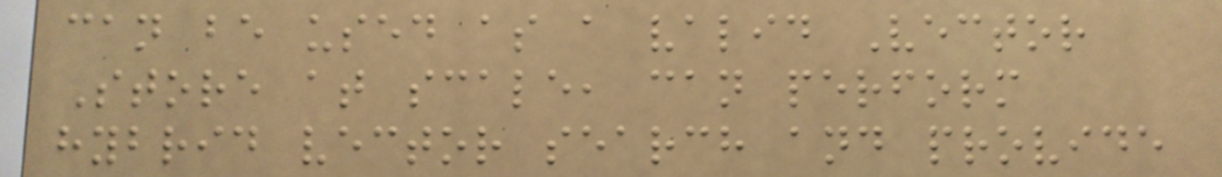can be used as a valid Vector
Store at scale, can perform
hybrid vector search and provide
